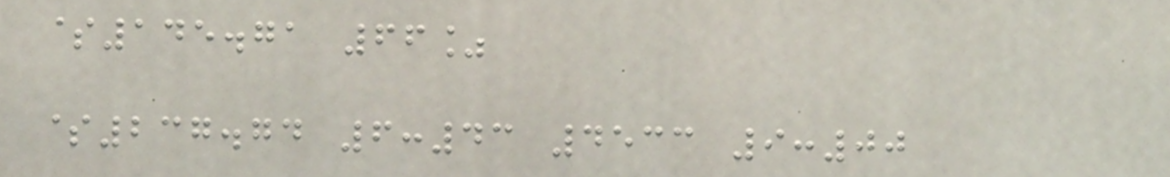$145.71 66%
$237.74 6:43 4533 9:00
